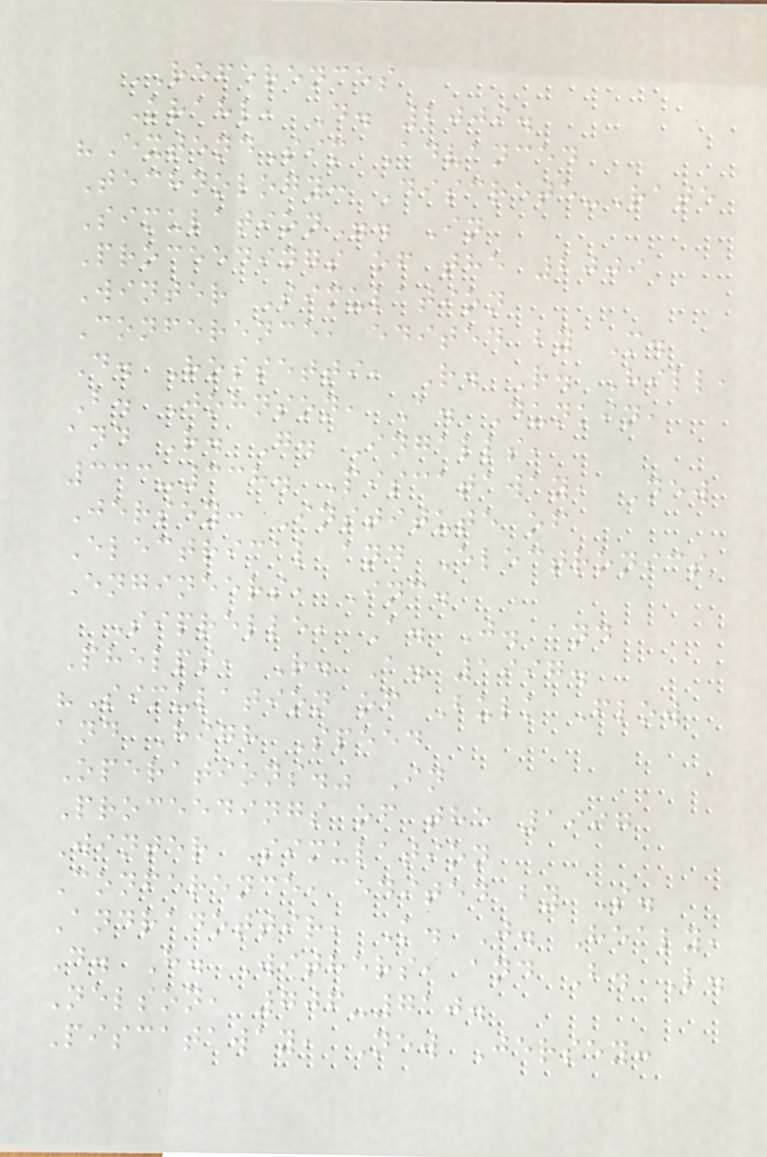REFERENCES
Krahl, D. 2009.
"ExtendSim Advanced
Technology: Discrete-Rate
Simulation". In
Proceedings of the 2009
Winter Simulation
Conference, edited by M.
D. Rossetti, R. R. Hill,
B. Johnson, A. Dunkin,
and R. G. Ingalls,
333-338. Piscataway, New
Jersey: Institute of
Electrical and Electronics
Engineers, Inc.
Siprelle, A. J. and
Phelps, R. A. 1997.
"Simulation of Bulk Flow
and High Speed
Operations." In
Proceedings of the 1997
Winter Simulation
Conference, edited by S.
Andradottir, K. J. Healy,
D. H. Withers, and B. L.
Nelson, 706-710.
Piscataway, New Jersey:
